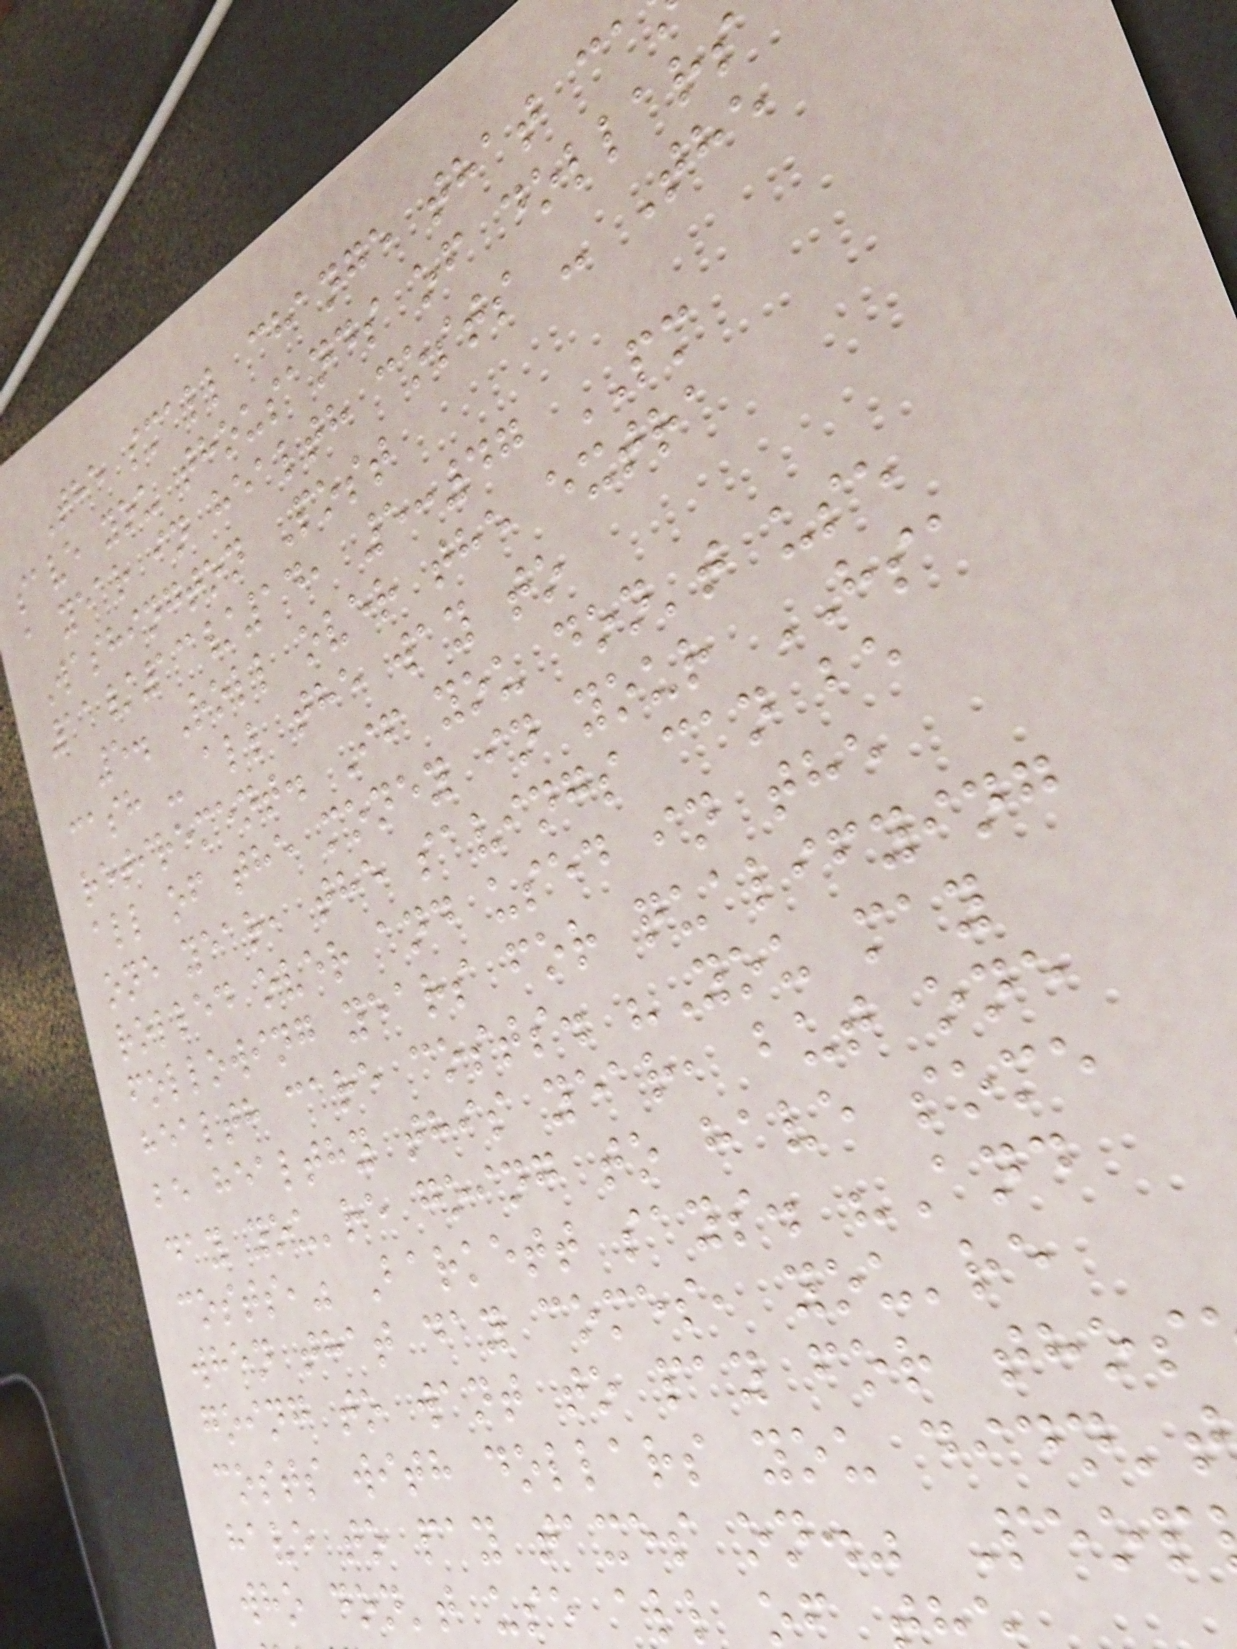The small change that ca
save you thousands of dollars
a year in health costs - The
Washington Post
11/13/14, 5:47 PM
5. Roll over the extra
cash - all the way to
retirement. If you don't use
all of the money in your HSA
one year, the savings can be
rolled over and used in the
following years for qualifying
health care costs. "You may
be healthy this year, but one
day you're going to have some
costs," Barkett says. "And
when that day comes, you're
going to want to pay for thos
costs with dollars you didn't
have to pay taxes on." Peop
who don't use all o
